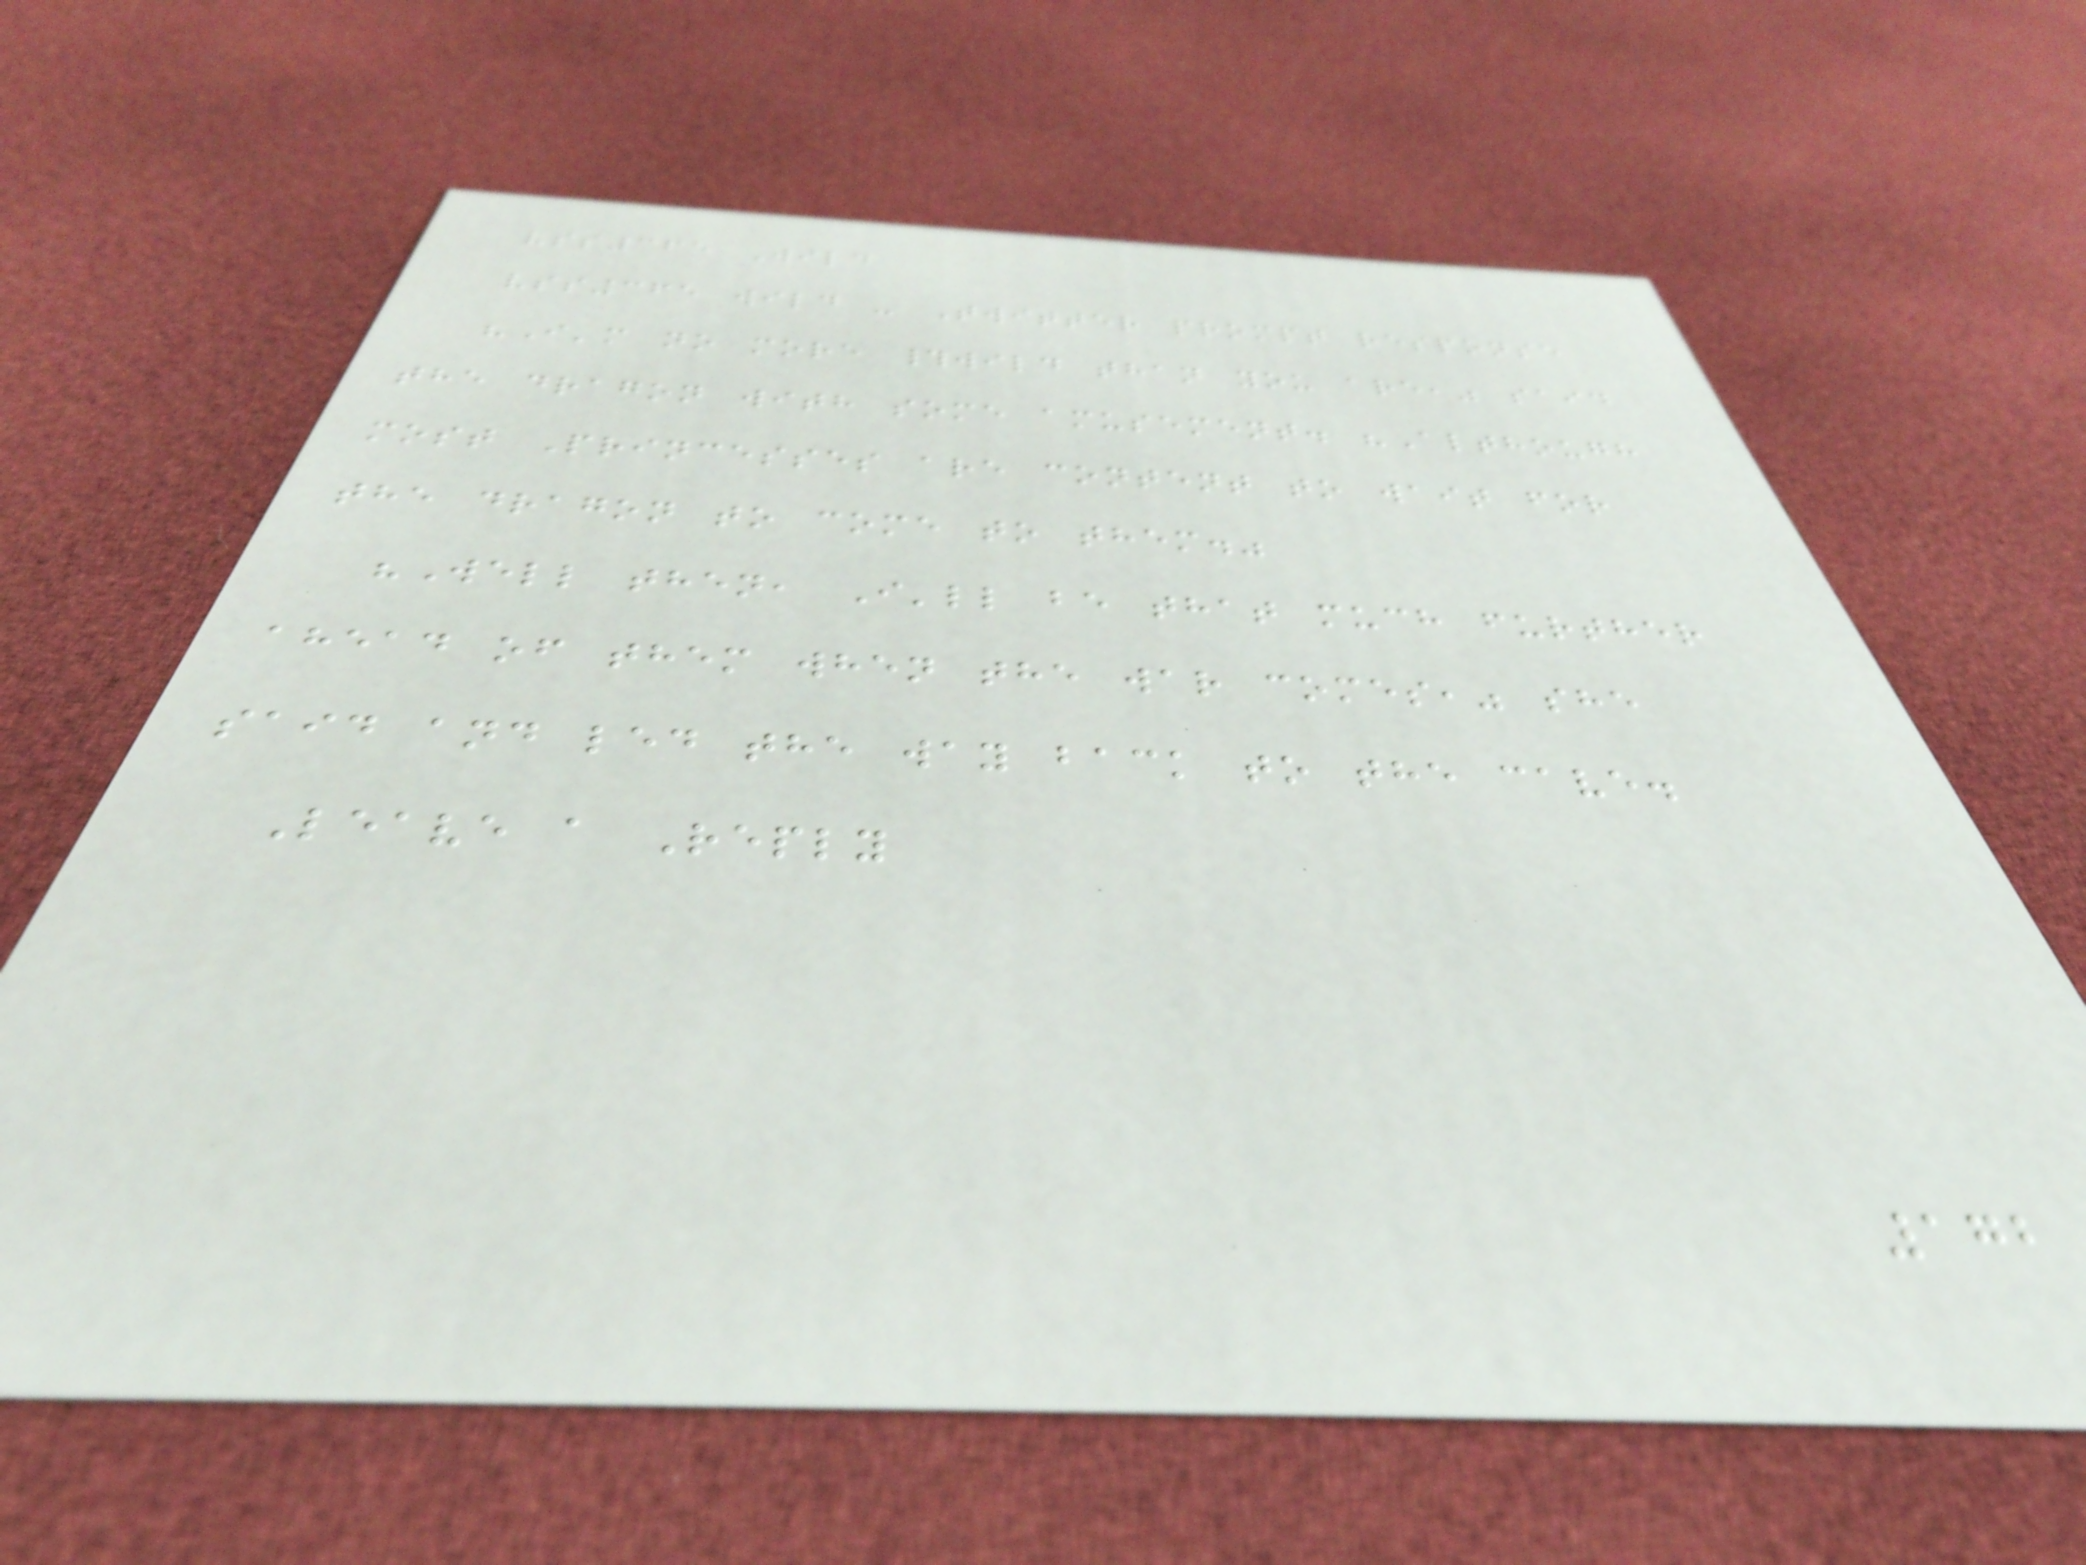vss365 Wild
vss365 wild - Twitter prompt response
"I'm no more #wild than you are," said
the dragon with some amusement. "Although
most Princesses are content to wait for
the dragon to come to them."
"Well then, I'll be that much further
ahead of them when the war comes," she
said and led the way back to the cave.
Leave a Reply
172
